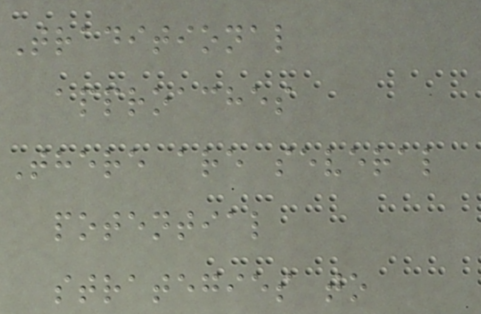Traditional
approaches
There are several
potential
strategies to
